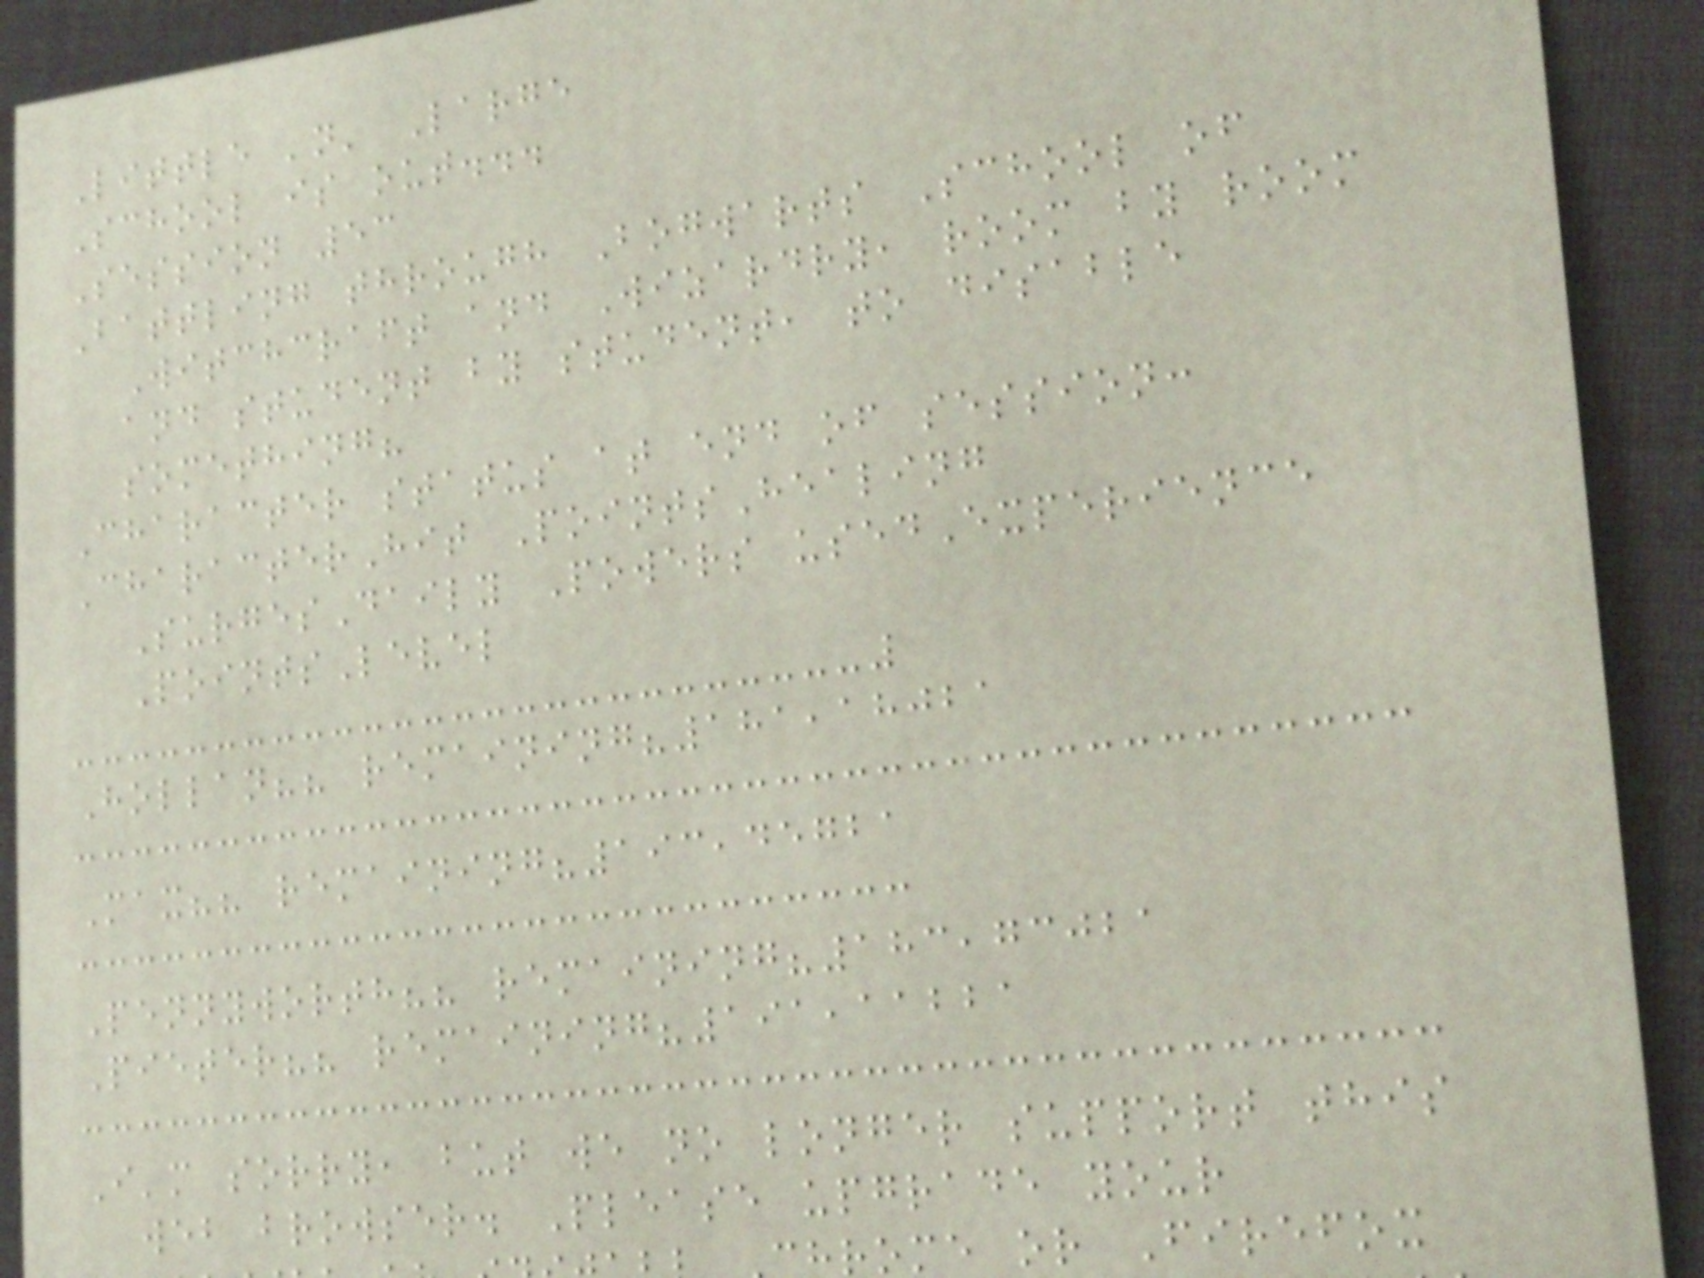Little 'n' Large
School is out...
Session 53
Battling through Bogwarts School of
Witchcraft and Wizardry, room by room
and student by student, to disable
something?
Character status at end of session:
CharacterHit PointsHealing
SurgesDaily Powers usedExperience
PointsLevel
Hollan?? remaining?181,18021
Max?? remaining?193,45721
Pennyworth?? remaining?183,73021
Pieter?? remaining?191,11221
I'm sorry, but we no longer support this
web browser. Please upgrade your
rome or Firefox
